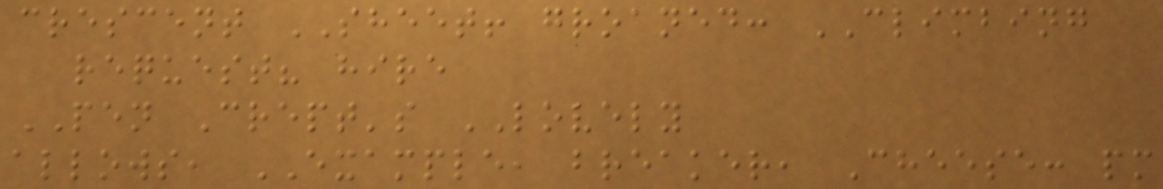crescent SHEET! groaned: CLIMBING
request? hire
PEN Crept's LOVELY
allows, EXAMPLE, breaker, Cheese: pm
